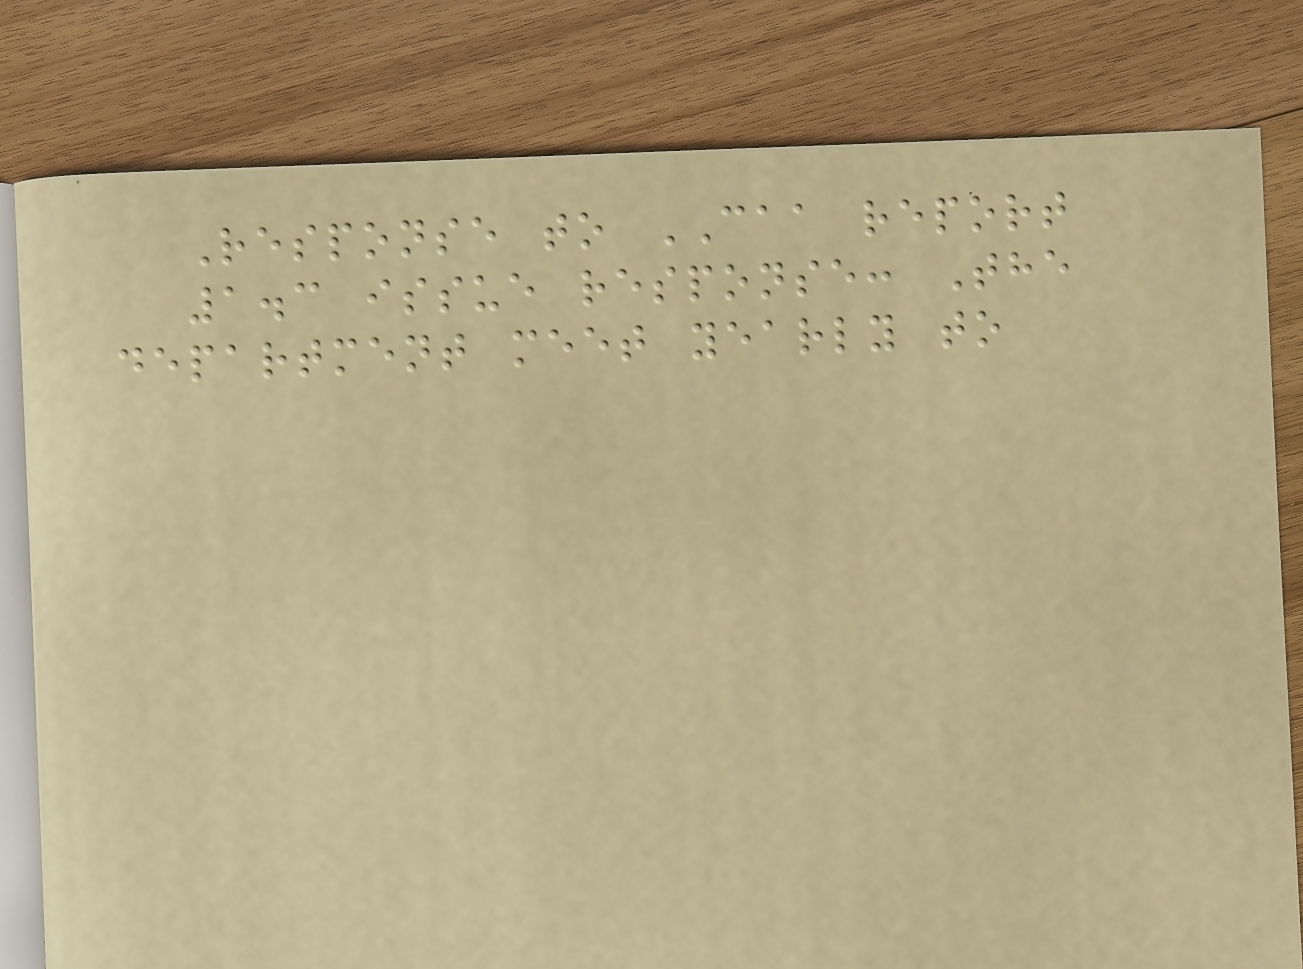Response to CAA report
1.3 issue response: The
department meet yearly to
